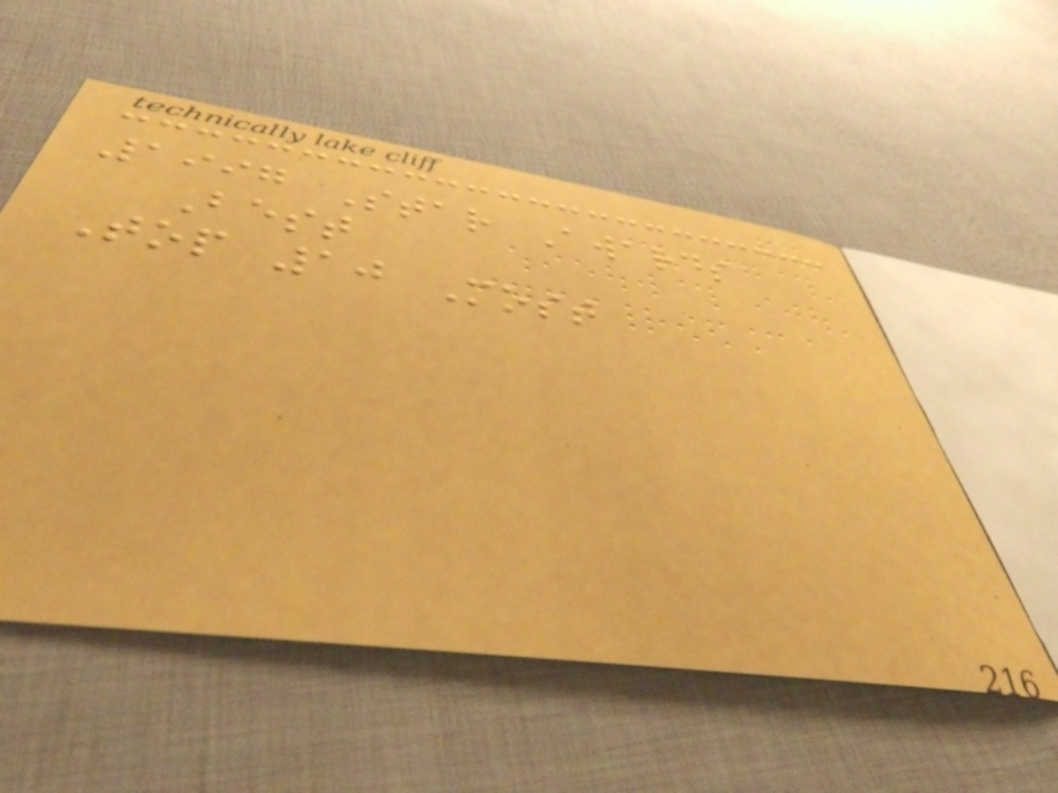1997 Star Awards
Best
Top 10 Most
